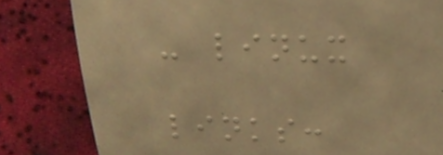- linux
links:
